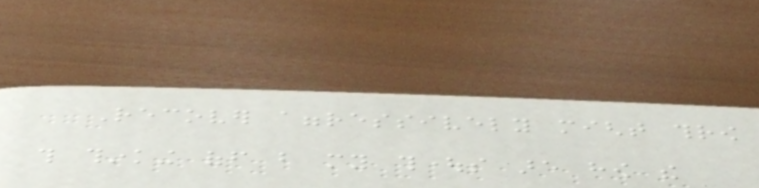Recover aggressively might throw
this thinking off but my thoughts are how the
